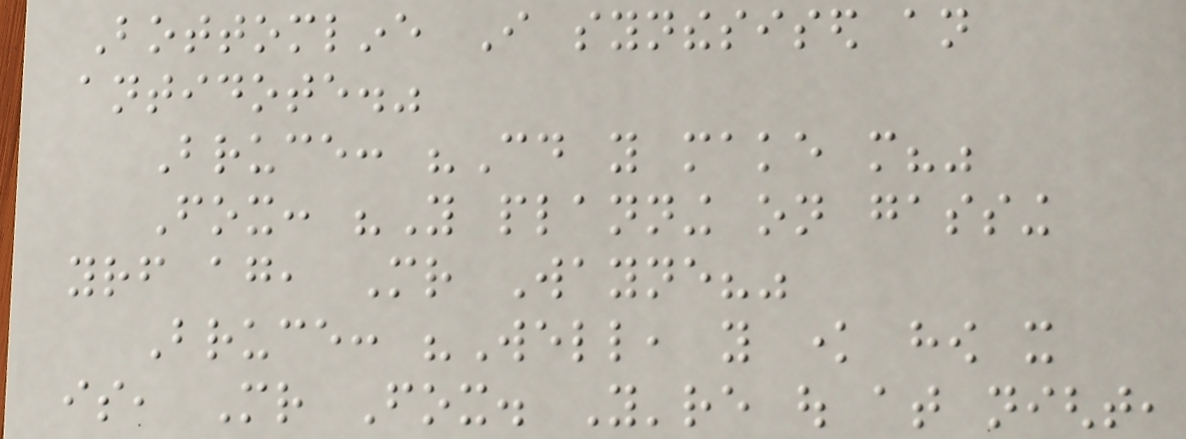Bottomline I synthesised an
antidote."
Bruce: "Could you make more?"
Fox: "You planning on gassing
yourself again, Mr Wayne?"
Bruce: "Well, you know how it
is, Mr Fox. You're out at night,
